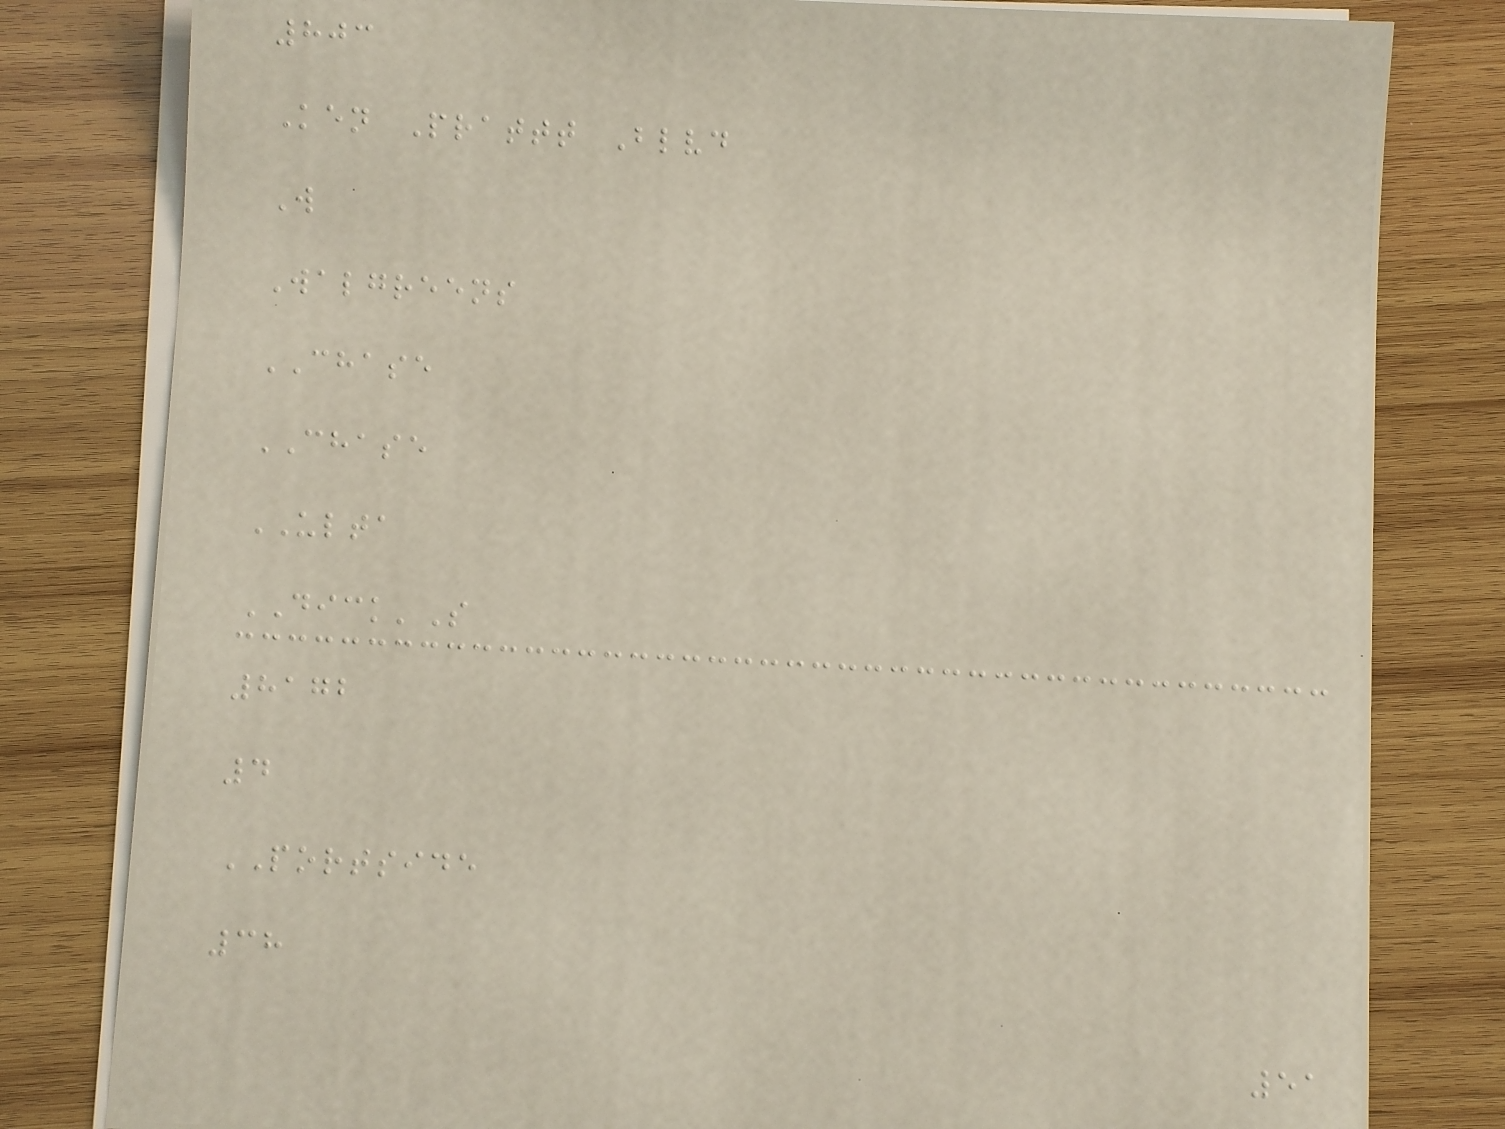803
Ken Prattt Blvd
W
Walgreens
CHASE
CHASE
ULTA
DICK'S
8172
4
PORTSIDE
38
51
